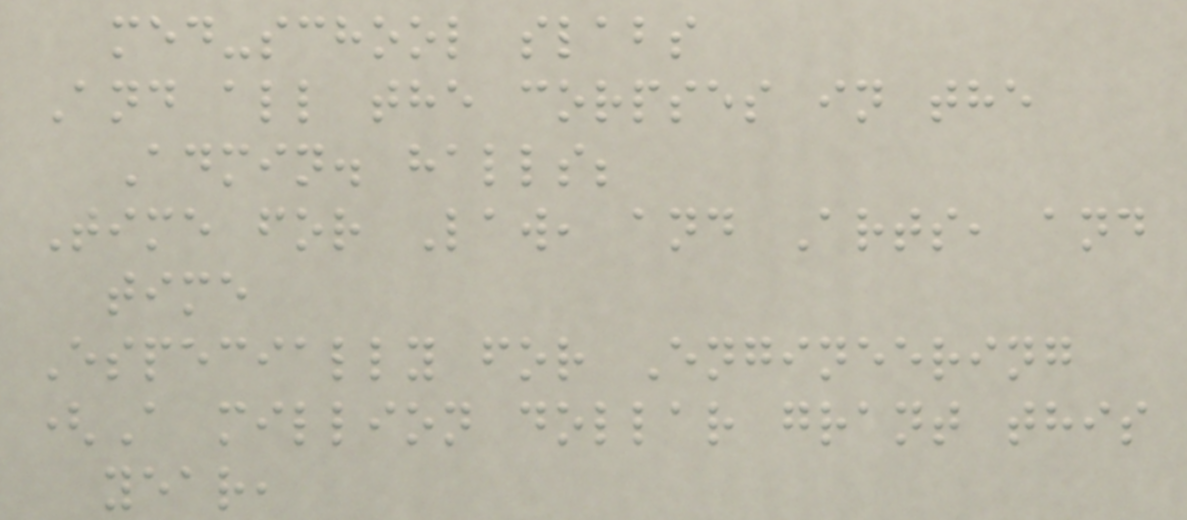med-school slabs
And all the corpses in the
Admin. halls;
Time for Law, and Arts, and
time
Especially for Engineering
(A million dollar grant this
year,
